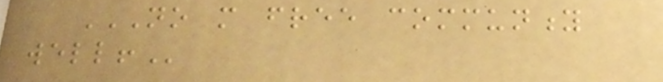NO MORE FREE COMMUNITY
WELL!
